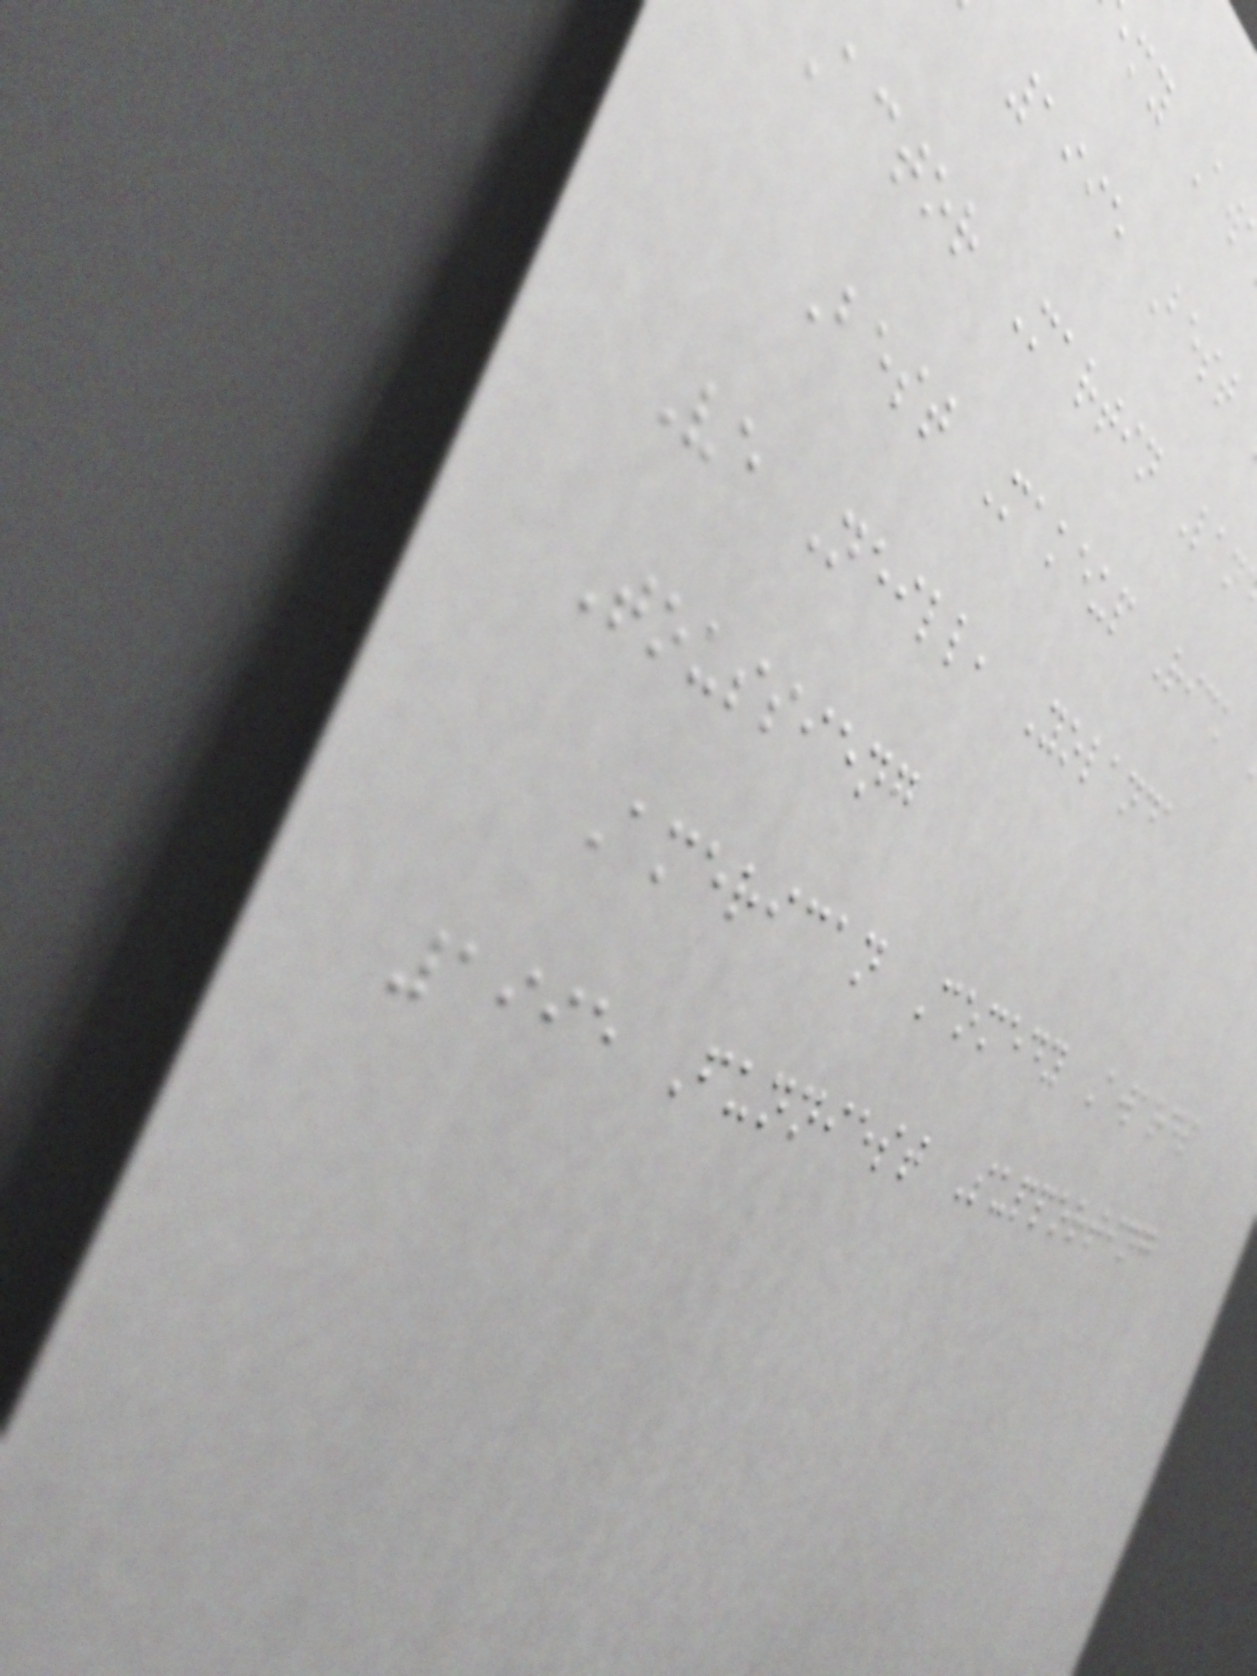my Aw
1995 Best
actor Martin Lan
Best Makeup Rick
Ve Neill, Yolanda
Toussieng
American Comedy Awards
1995 Funniest Supporting
